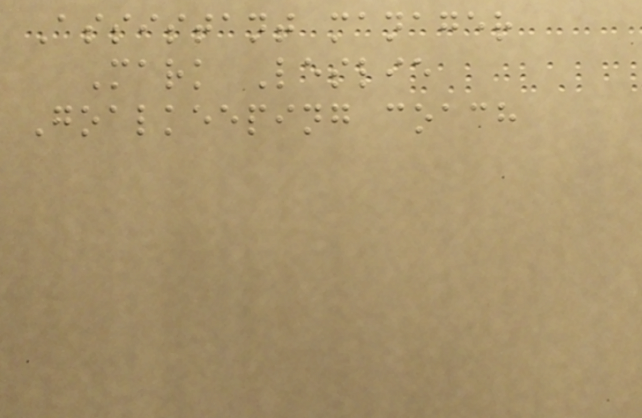Assistant manager
Mark Leslie
Goalkeeping coach
